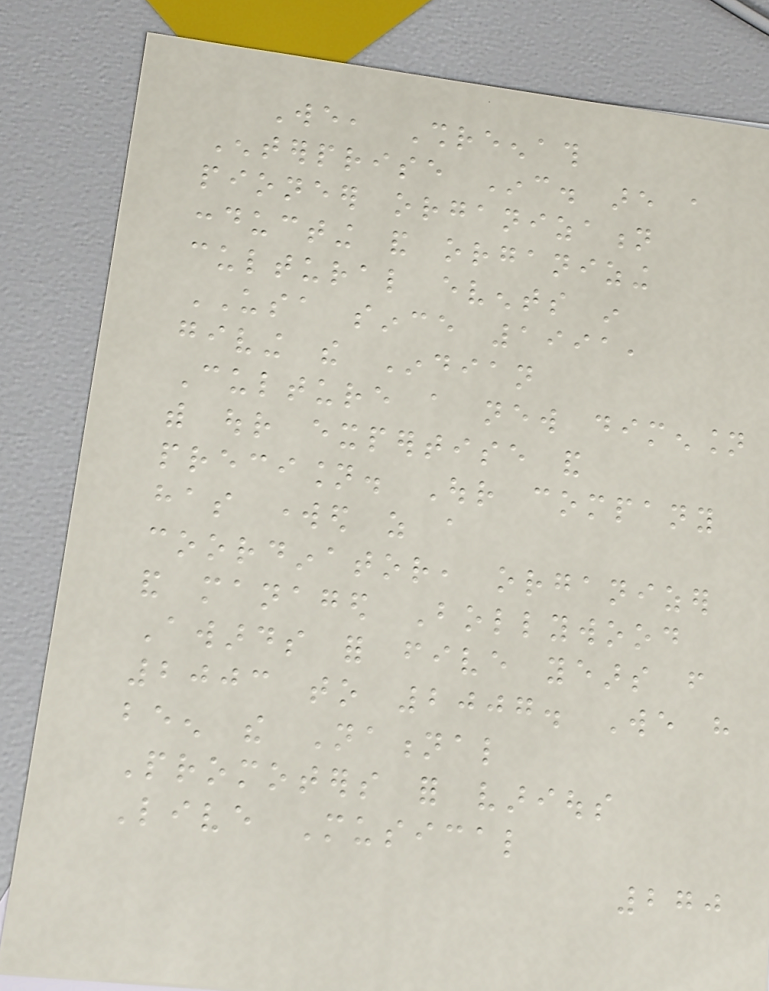We, Shreenath
Enterprise Inc. are a
pioneer organization
conducting and organizing
cultural events in
USA since 1991,
giving the Indian
Culture a new dimension
with our expertise and
precision. Our company
has worked as a
coordinator, organizer
and managed Bollywood
Awards for five years from
2003 to 2007. We have
been the National
Promoters for various
Live Musical
270
